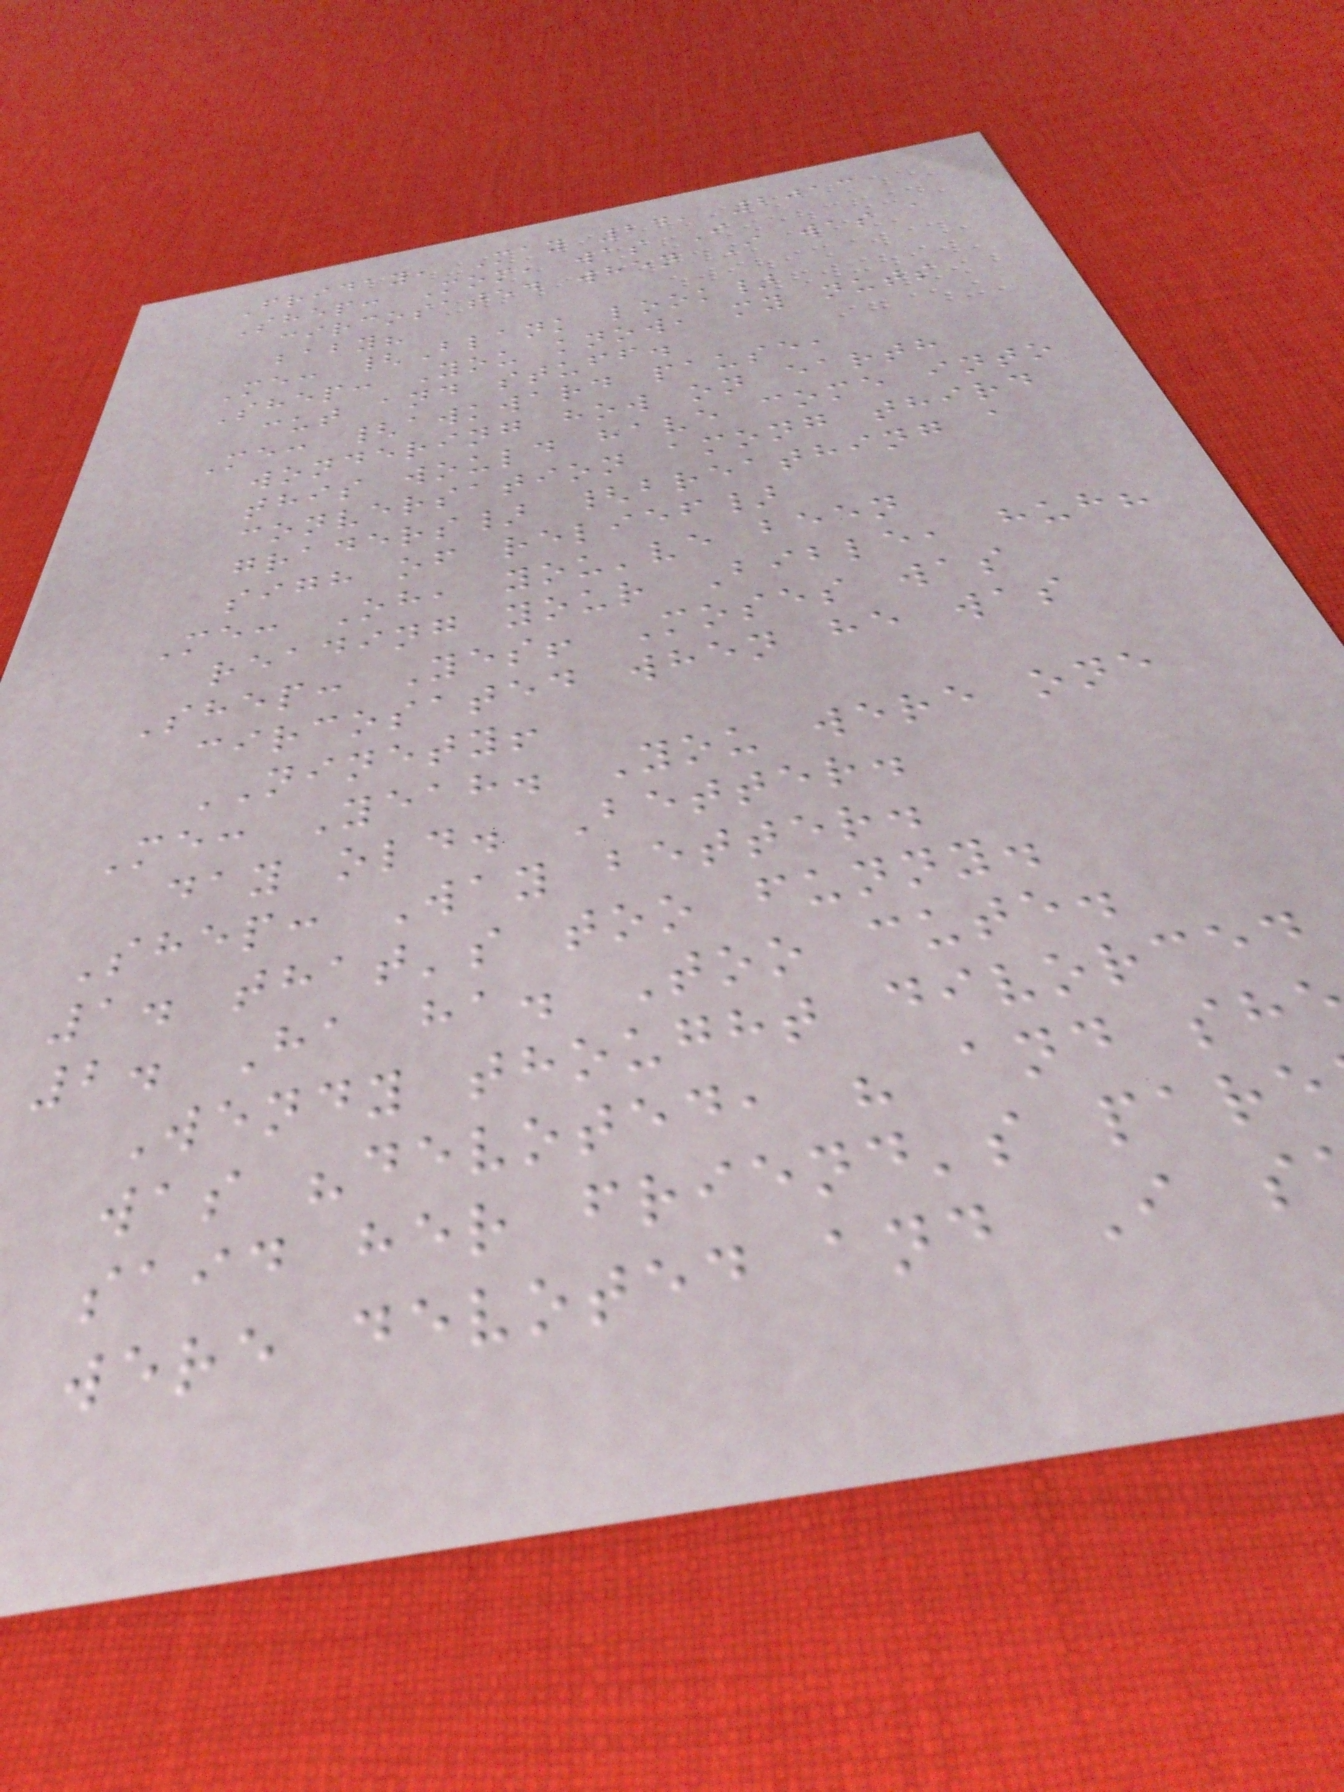Friday, May 24, 2013
Shep: Mom, was I
circosated when I was a
baby?
Me: {Blank look}
Shep: You know, my nuts
cut and stuff.
Me: {awkward pause,
wondering how on earth
this would have come into
conversation among third
graders} {breathing a
sigh of relief}
Me: Oh, you've been
reading your Bible, huh?
Shep: Yes! Moses was
circosated when he was
NINETY!
Me: Yeah. You were one
day old. Better.
Shep: Way better.
1. that's too funny.
2. Ha ha. Too cute.
Wendy thought divorced
was "devoted, " and sh
said her friend's pare
were devoted and I s
